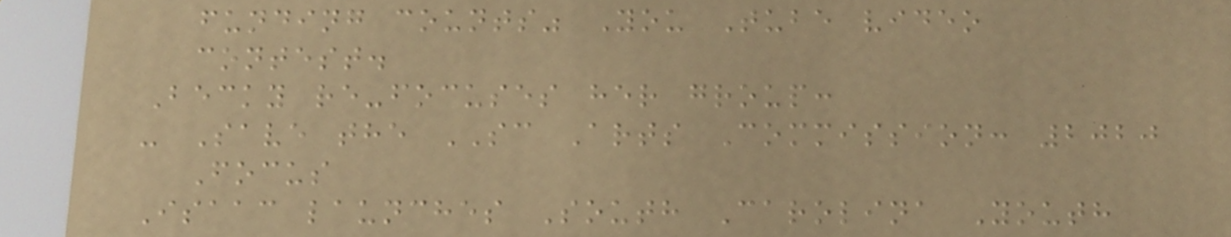funding counts" You Tube video
contest.
Becky re-focuses her group:
- Save the SC Arts Commission: 2020
Focus
Isaac launches South Carolina Youth
